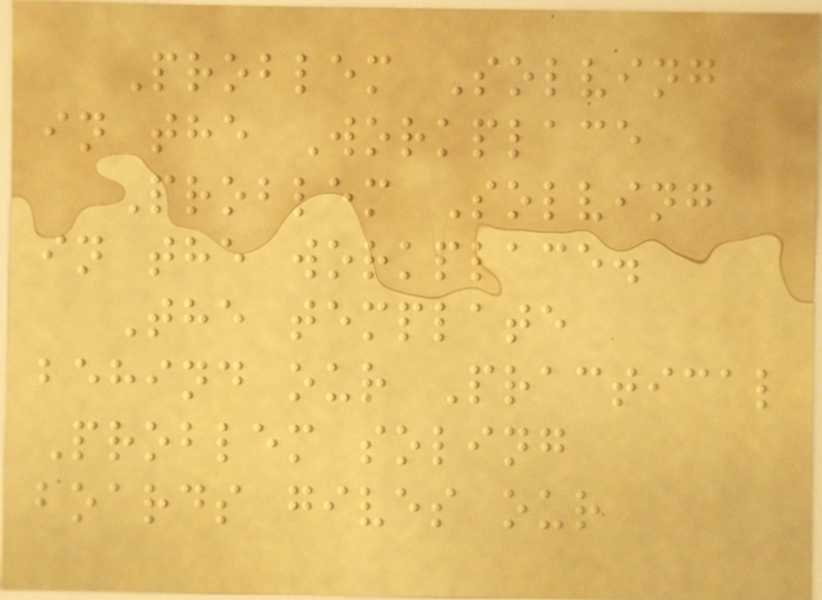Problem Solving
in the Workplace
Problem Solving
in the workplace.
The template
behind our Practical
Problem soling
boards gives our
